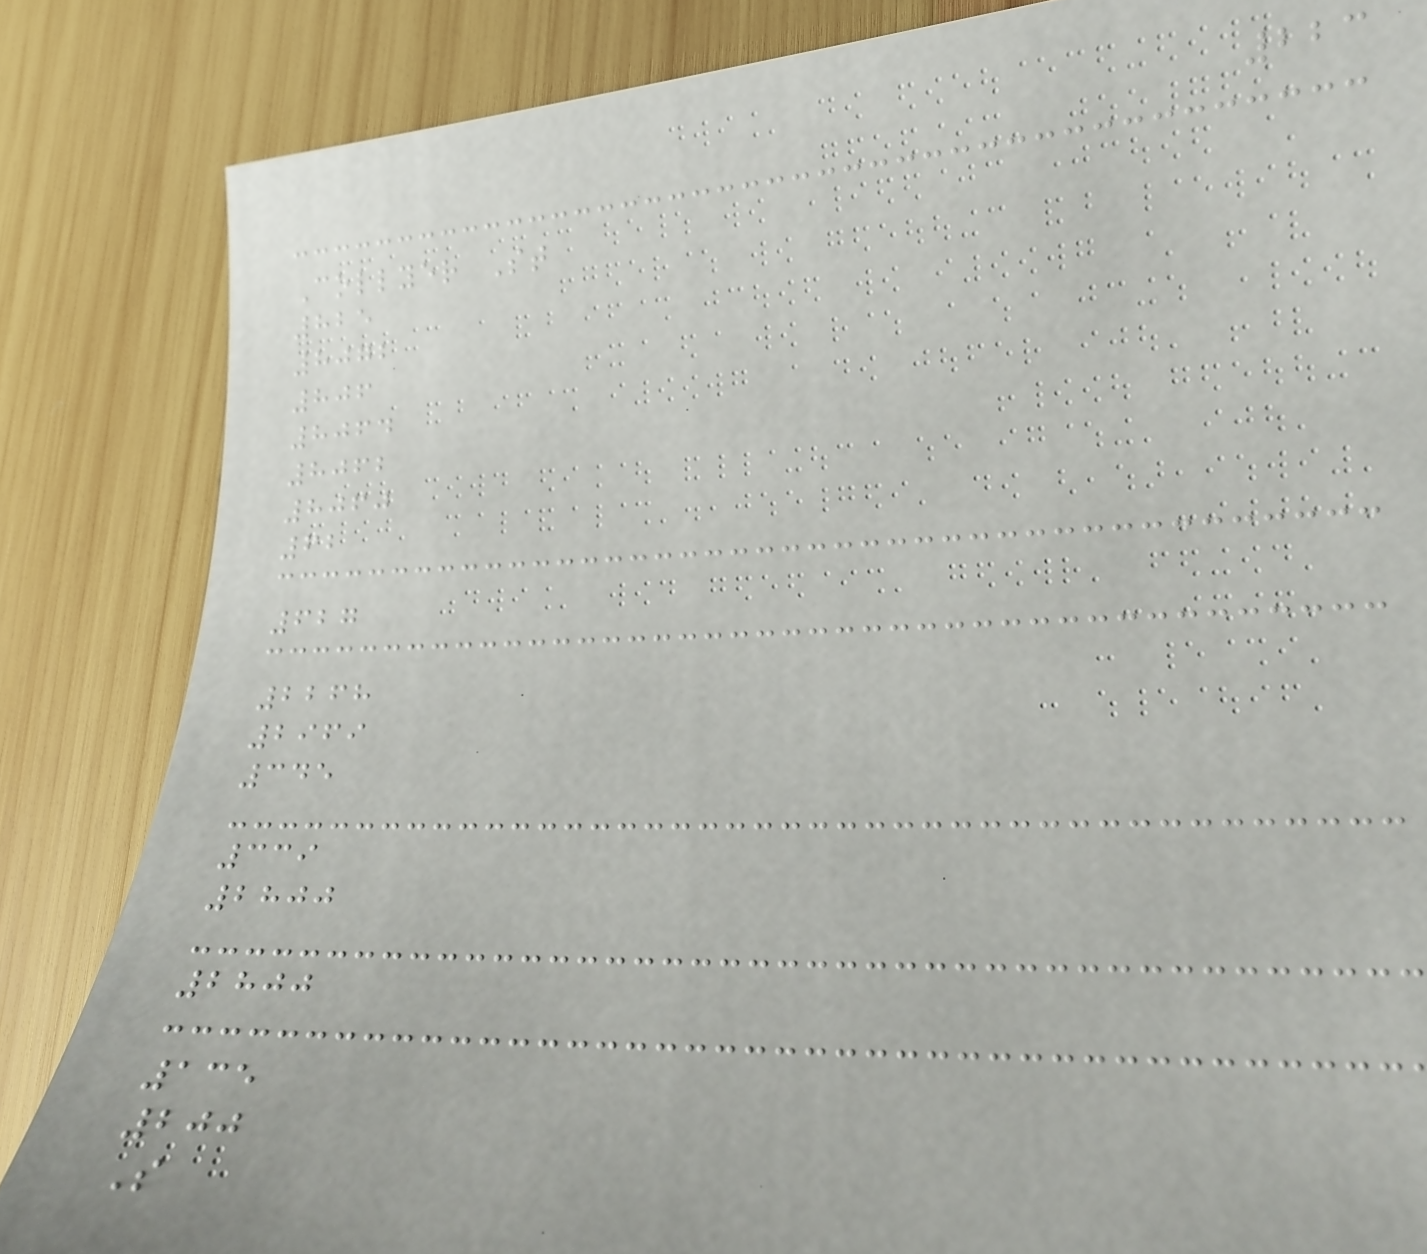223
Collyer St
825
8072
806
8064
8062
8060
62
627
2268
2969
345
339
2800
2800
135
200
S
